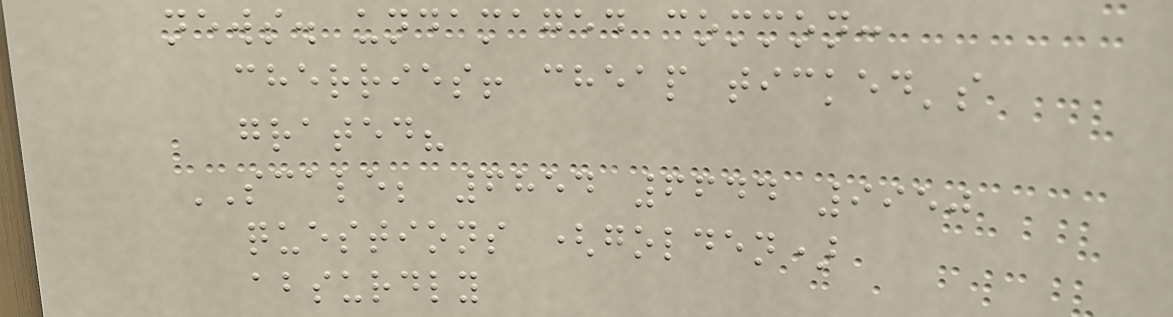news. undamaged common:
cherries! cheap ticked's
grated?
SCALE; 6854 6644 9950
questions (golden)
absurdly
